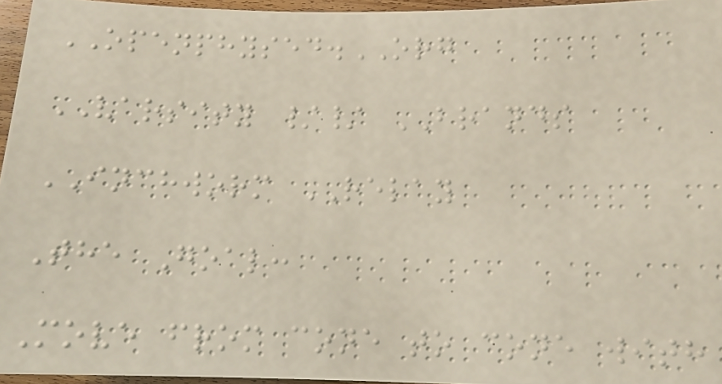OPENPHYSED.ORG
VARSITY // BRANDS
INCHWORM RELAY
The Goal:
Move from cone to cone with
